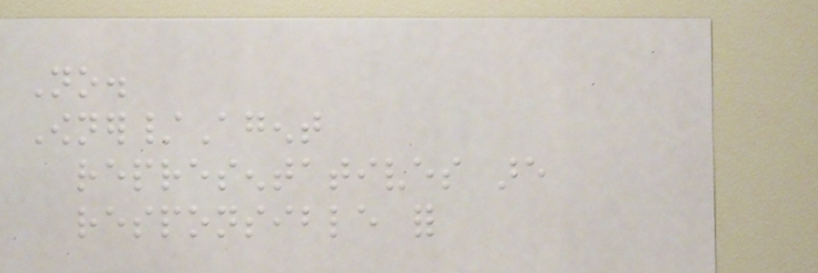No.
Owner/Agent
representatives are
responsible for
